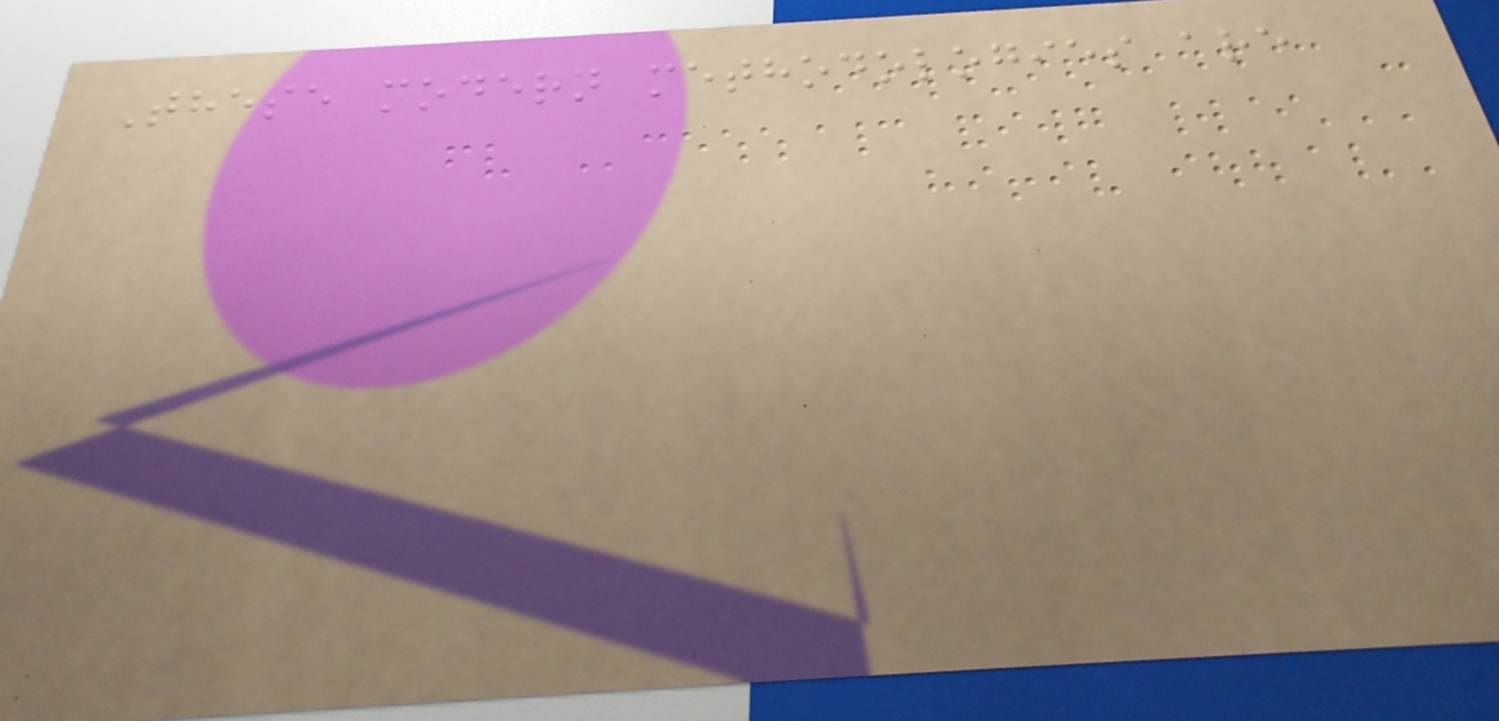These modern methodologies are
